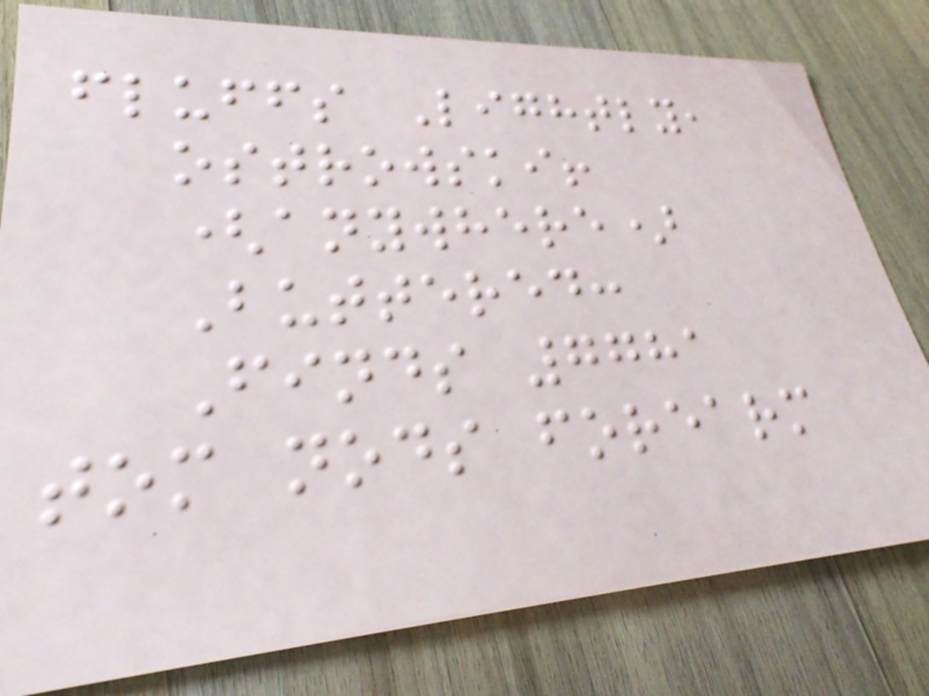fluffs Lightly,
ostrowski!
(anywhere)
Buttered:
Finds 7781
tom nods forearm
